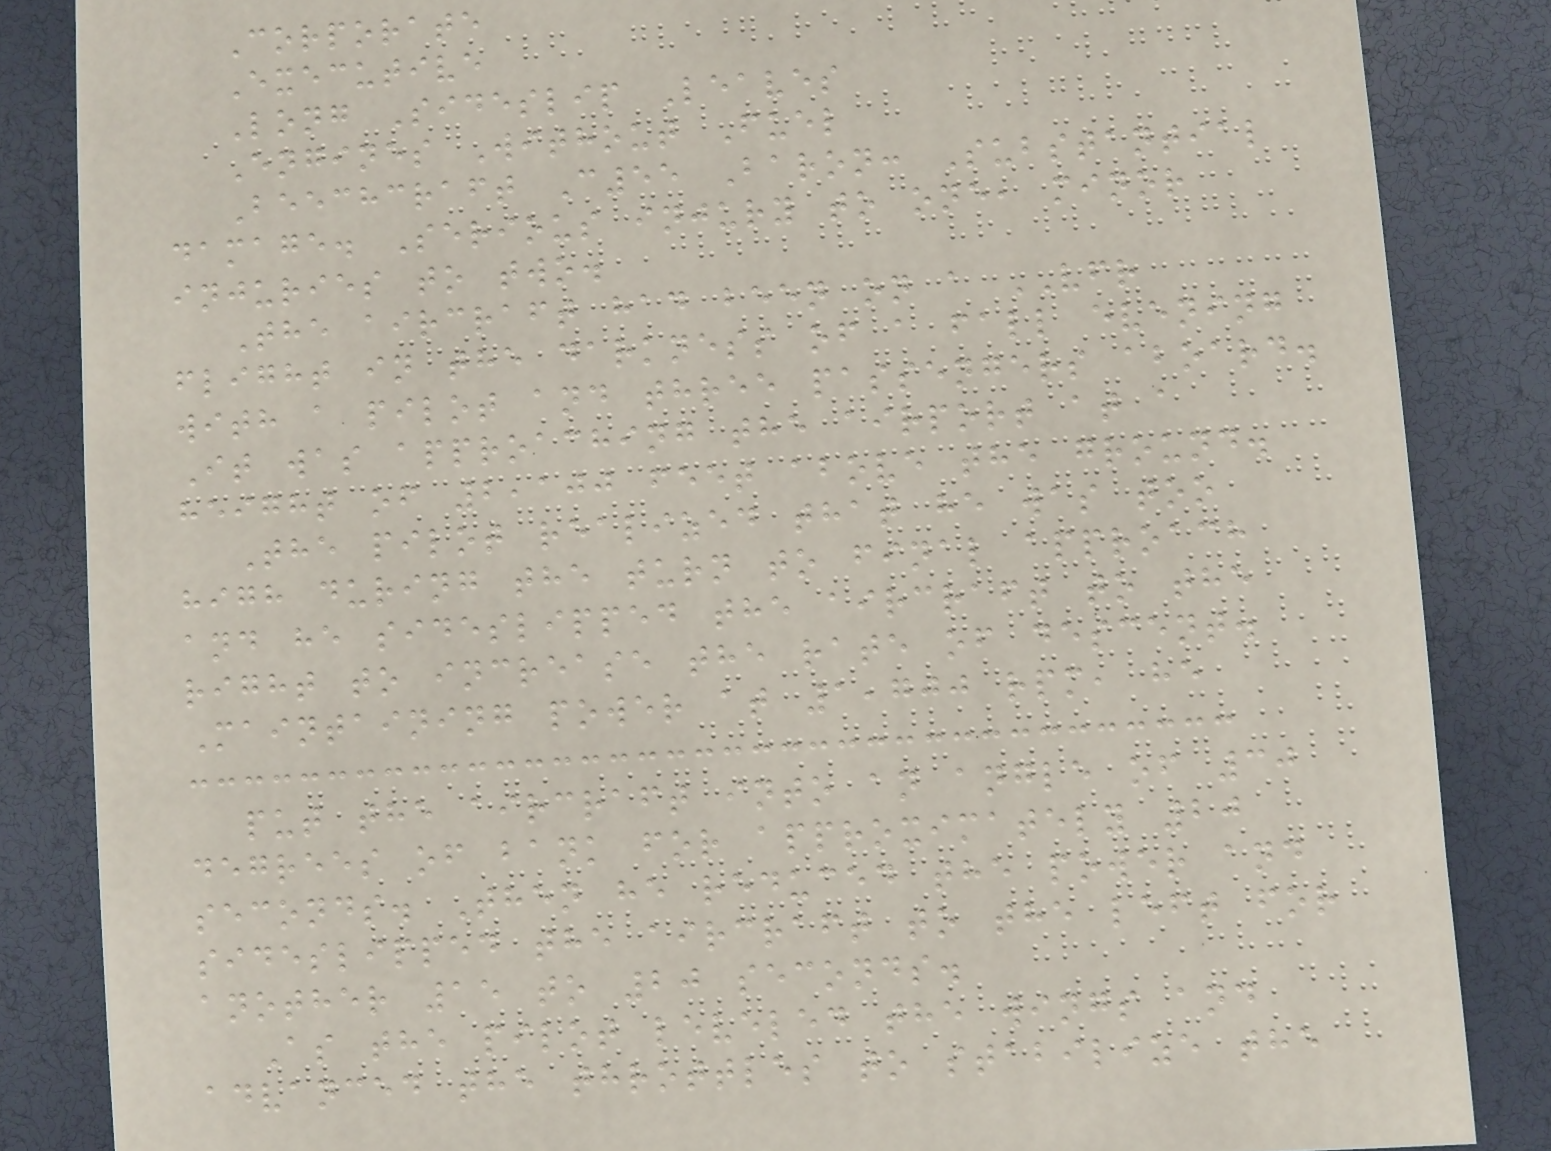Corporate
Executive
Long Sideslip Leaves
Engines Without Fuel
Beechcraft C55 Baron: Substantial
damage. Serious injury to one, minor
injuries to two.
The aircraft had been on a VFR
flight in the darkness of a fall evening
with a pilot and three passengers aboard.
It was approaching the airport at a
height of 2,100 feet above the ground.
The pilot realized that he was too
high during the turn to final approach
and he sideslipped the aircraft to the
right to increase the rate of descent.
Maintaining power at 1,700 rpm, he
put the aircraft into an angle of 30
degrees of bank for approximately 20
seconds. Then he reduced the power and
sideslipped the aircraft to the left for
another 15 to 20 seconds.
As the pilot leveled the wings and
advanced the throttles to stabilize the
